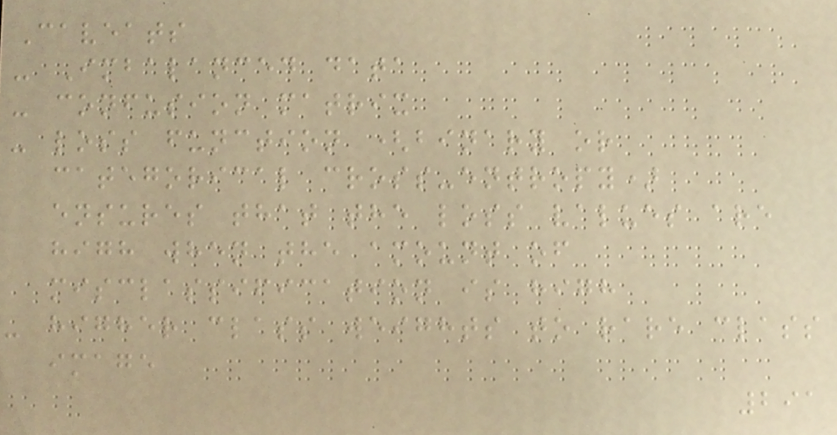Caveats
- Imbalanced data
- confusion matrix
- loss function (binary or
categorical cross-entropy)
ensures that the loss values are
high when the amount of
misclassification is high
- higher class weights to rare class
image
291
